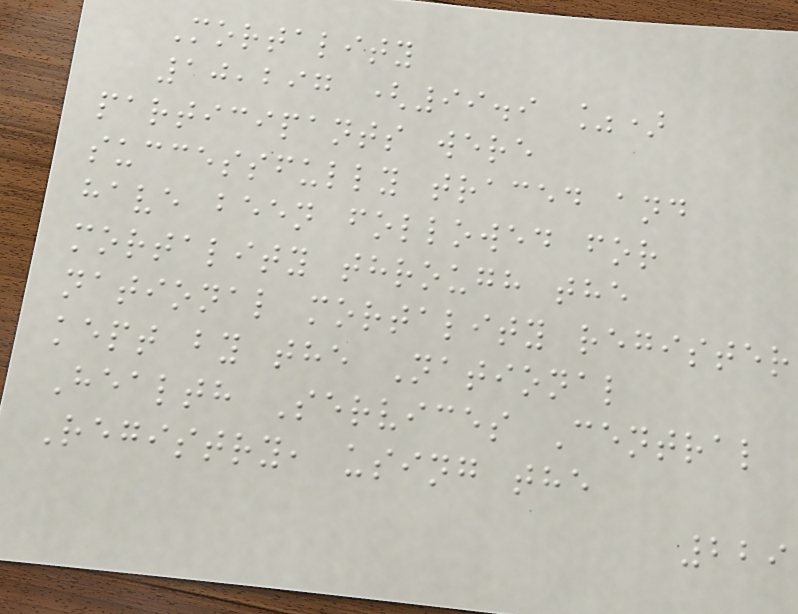Mortality
10,297 (99.9 %)
participants were
successfully traced and
have been followed for
mortality through the
national mortality register
kept by the National
Health Services Central
Registry, using the
229
